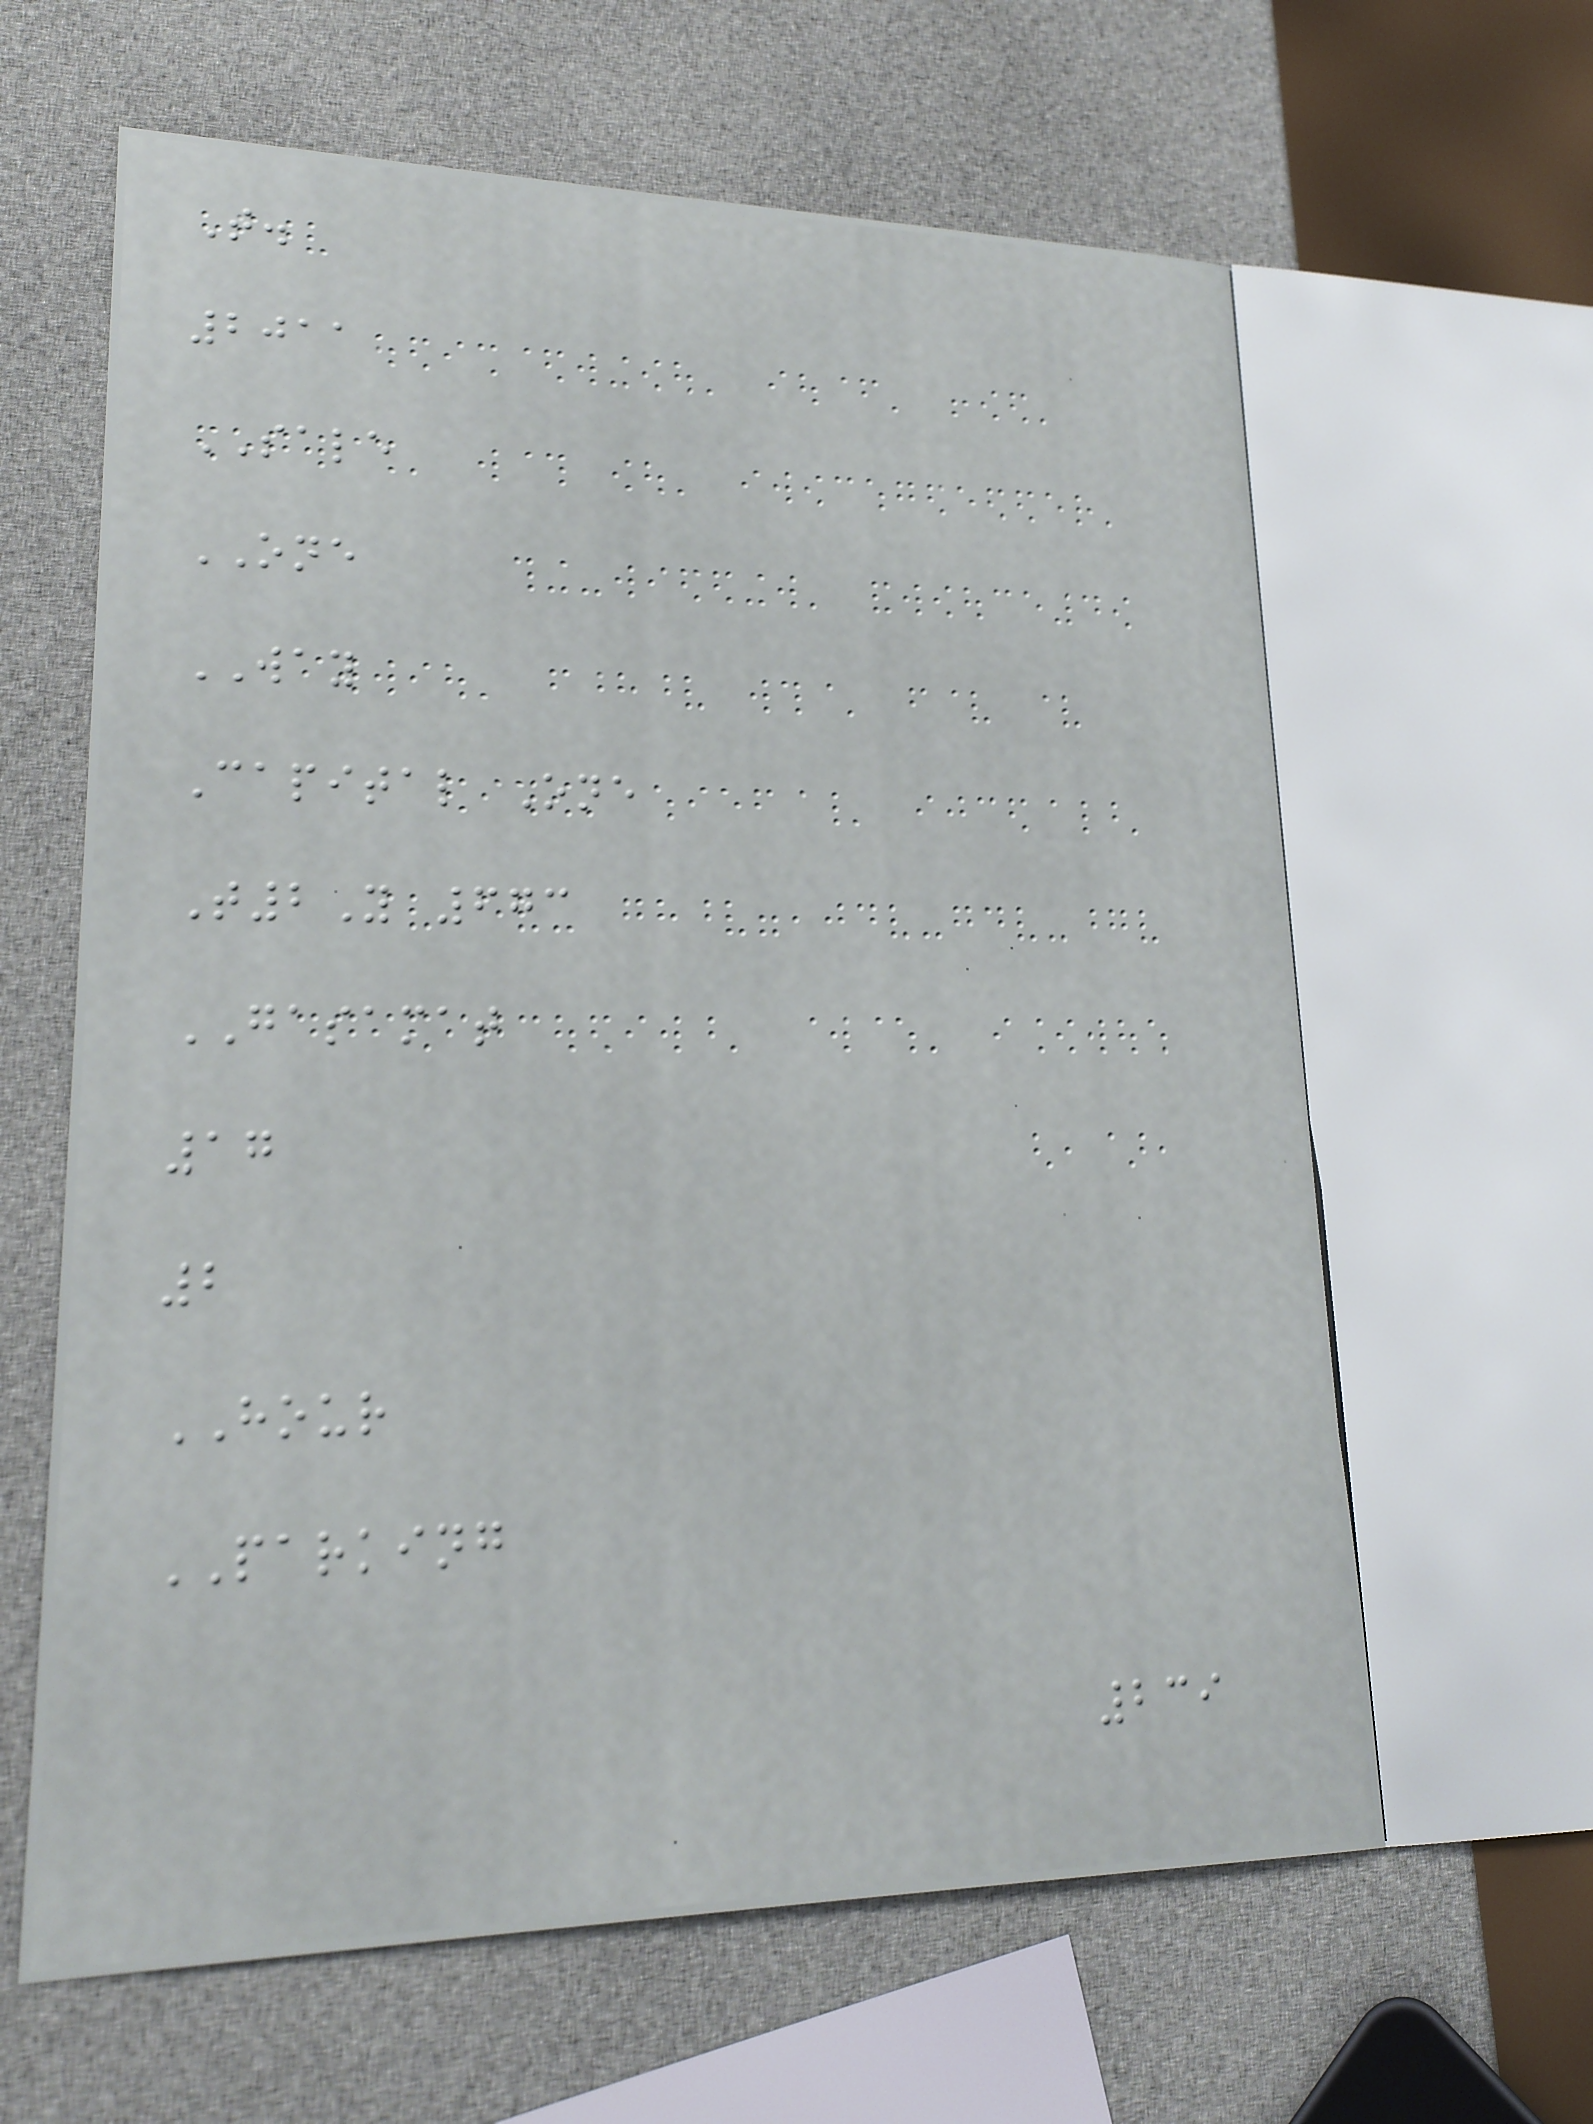T.
2011
SALE
ONE
WAY
Capital One
T2Y 673
GASAMAT
17
2
HOUR
PARKING
239
